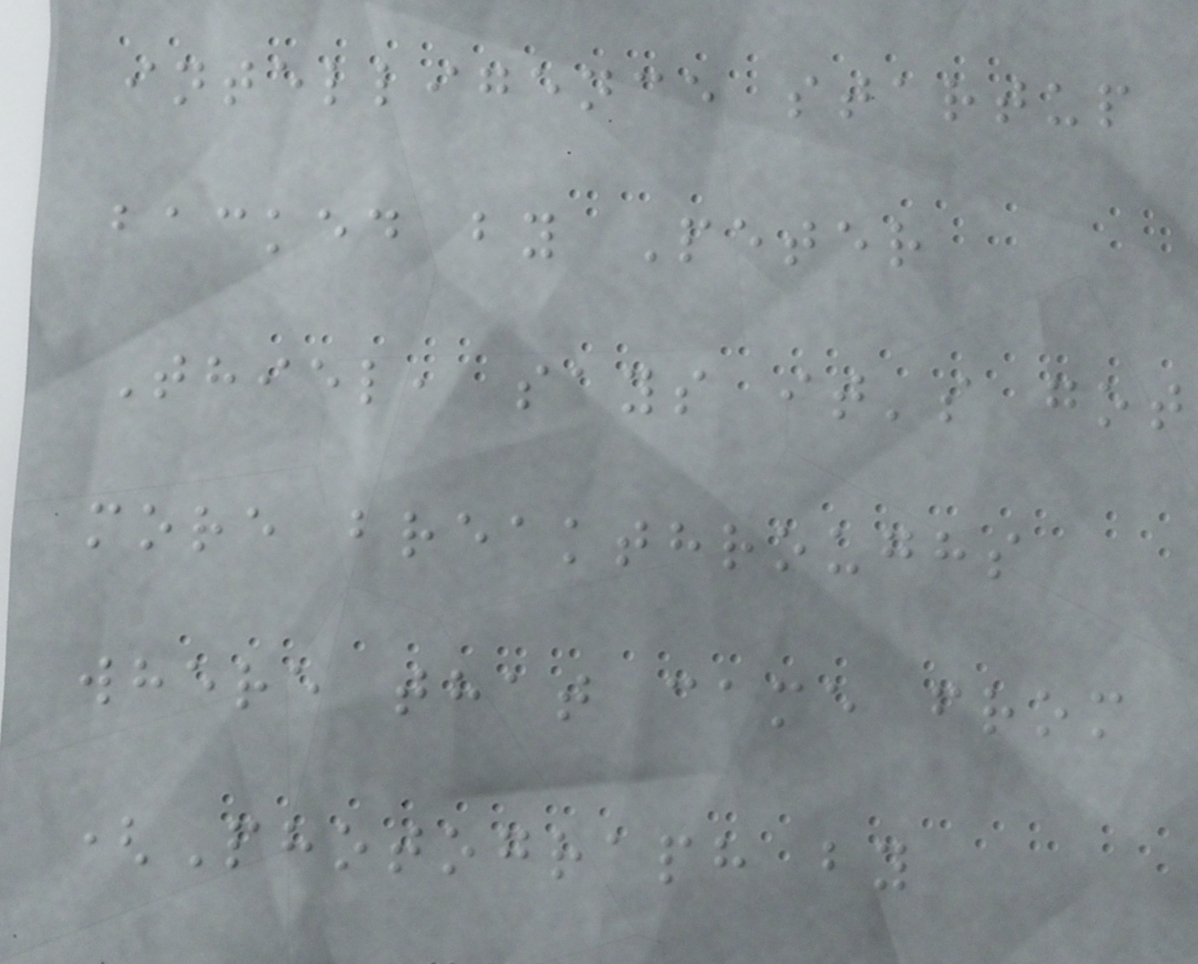intelligence startup
backed by Peter
Thiel, says it's got
more breakthroughs
where that came from
(Photograph by
